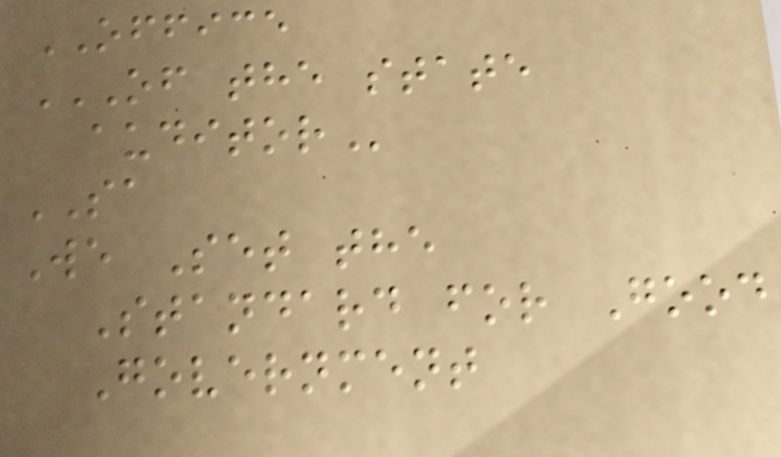OFFICE
OF THE STATE
AUDITOR
SA
We Set the
Standard for Good
Government
